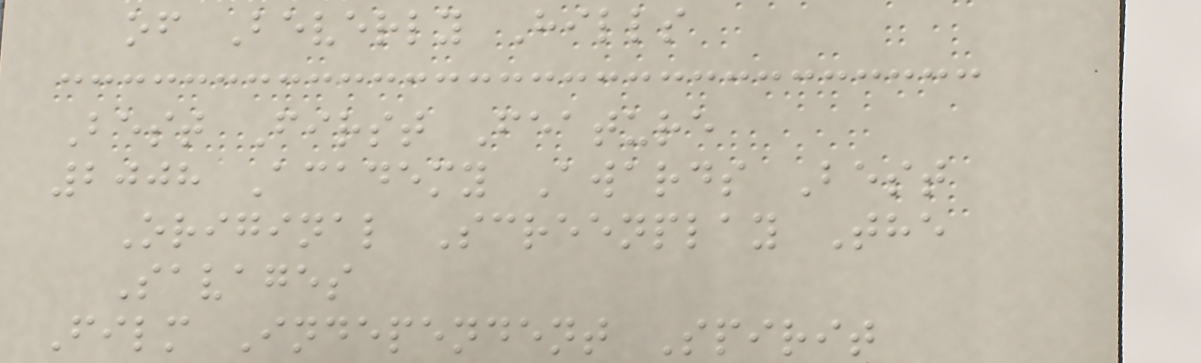of Beverly Hills
Best First Feature
2008 Academy Awards Best
Original Screenplay The
Savages
Film Independent Spirit
